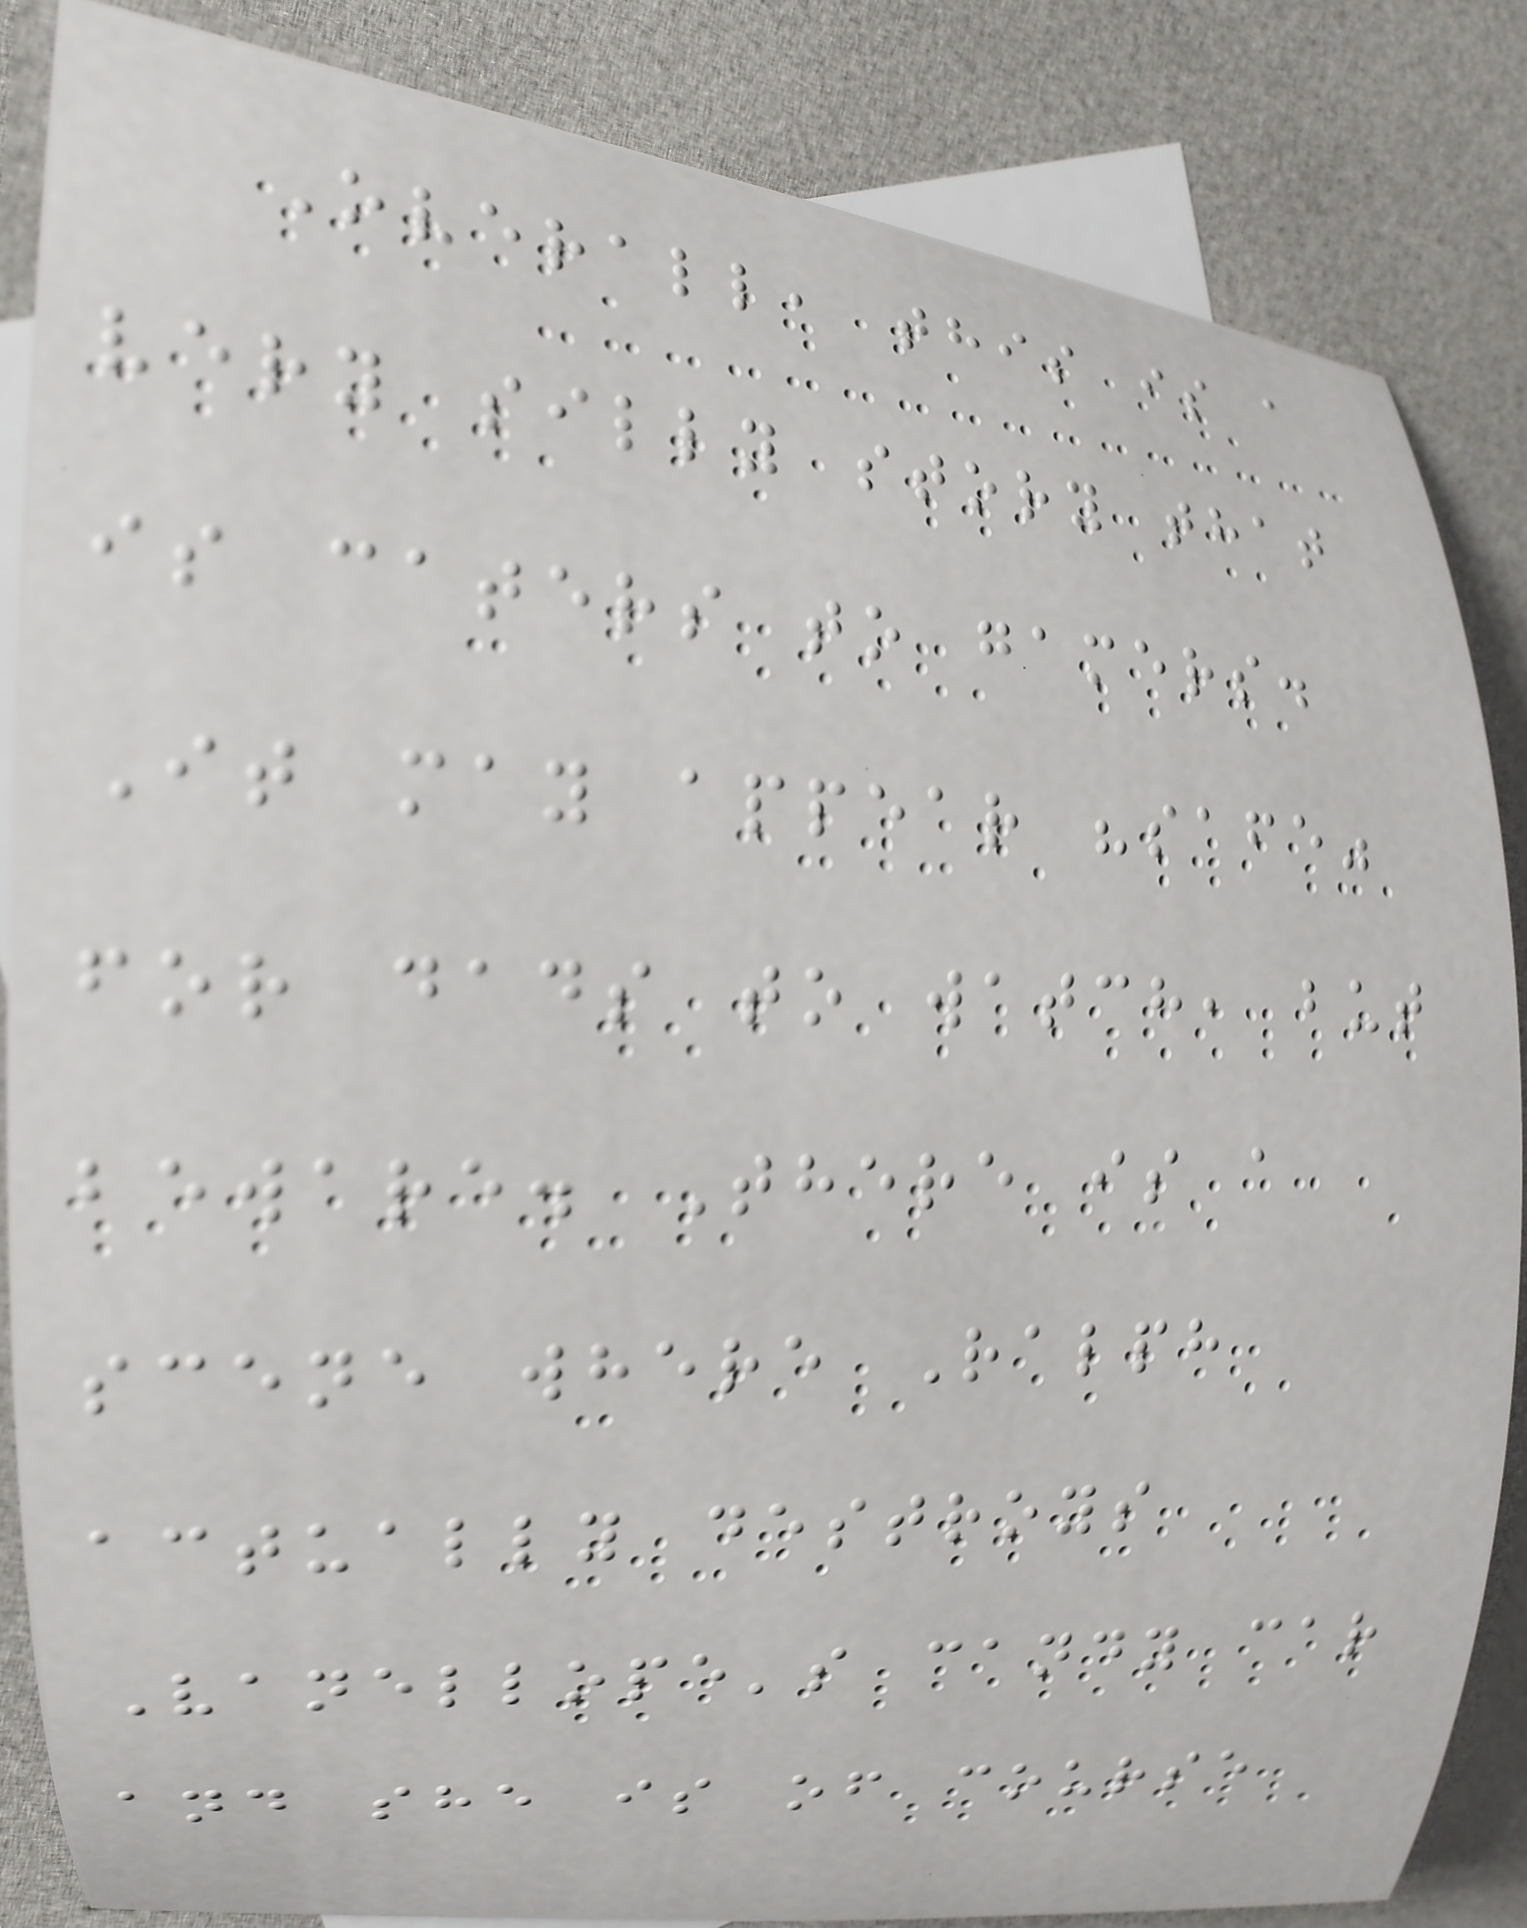Overall, this is a
very silly story that
is caters to gamers.
It may appear "safe"
for dads to watch, but
beware. There is a
scene where Ralph
actually destroys
Vanellope's candy car
and she is of course
